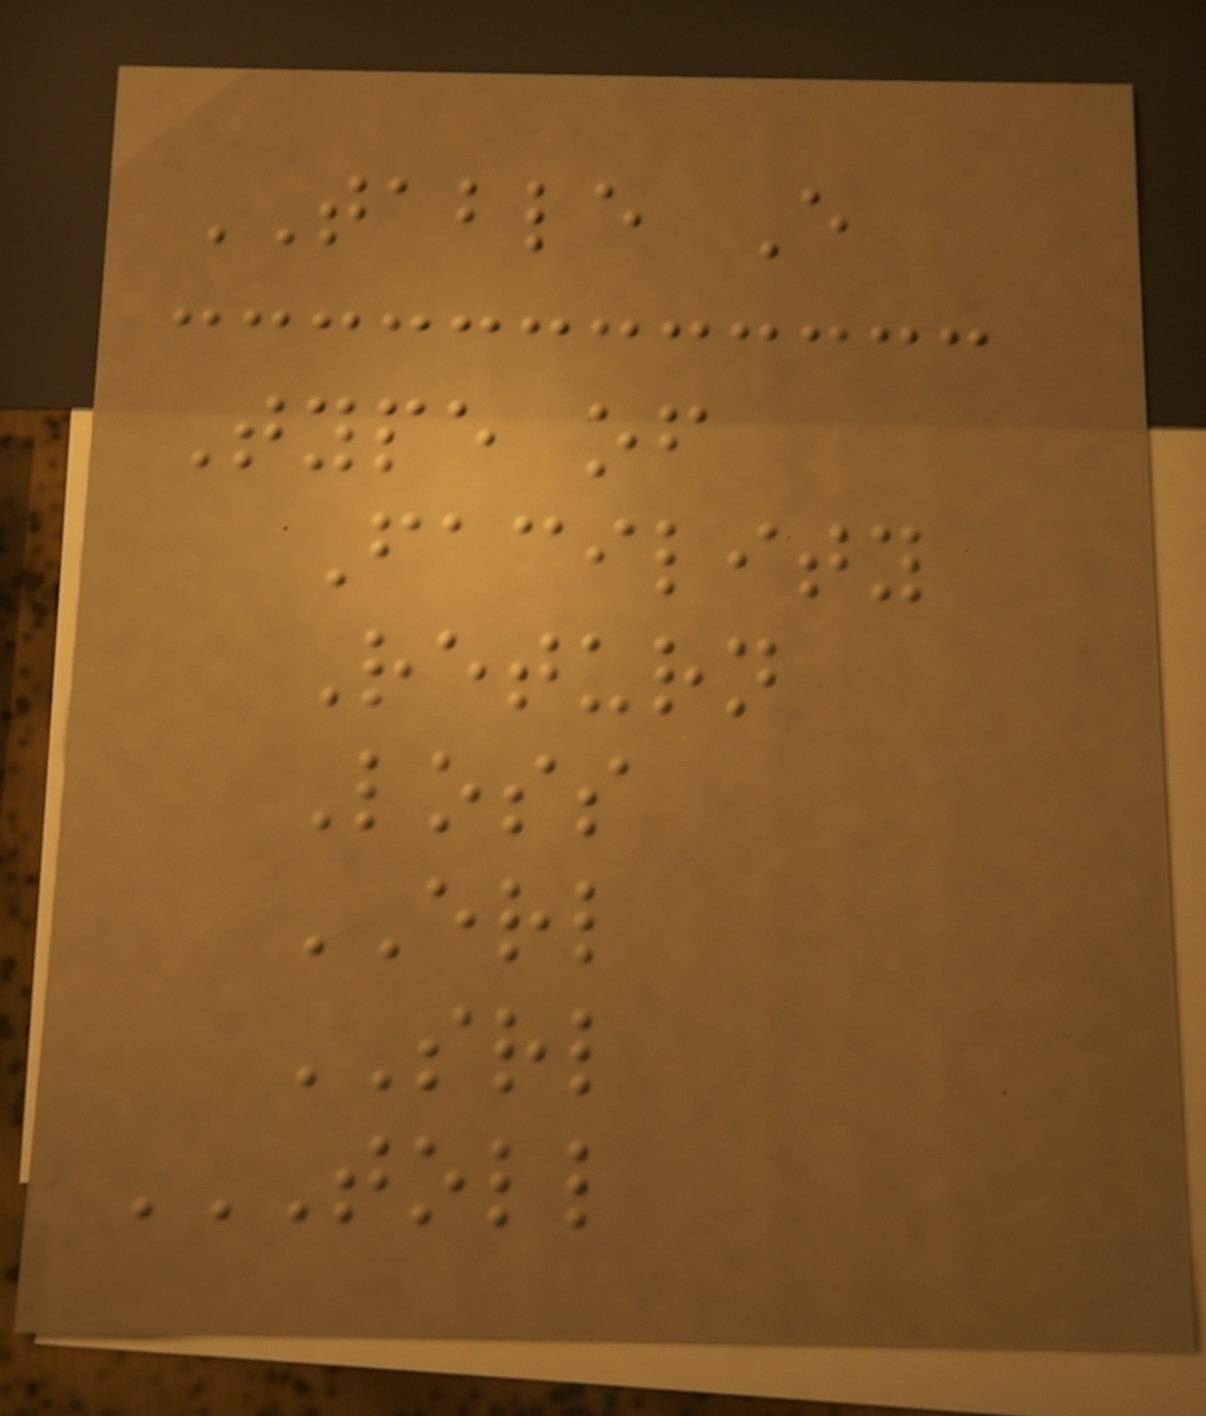TABLE E
Type of
Facility
Return
Loss
ERL
SRL
TOLL
